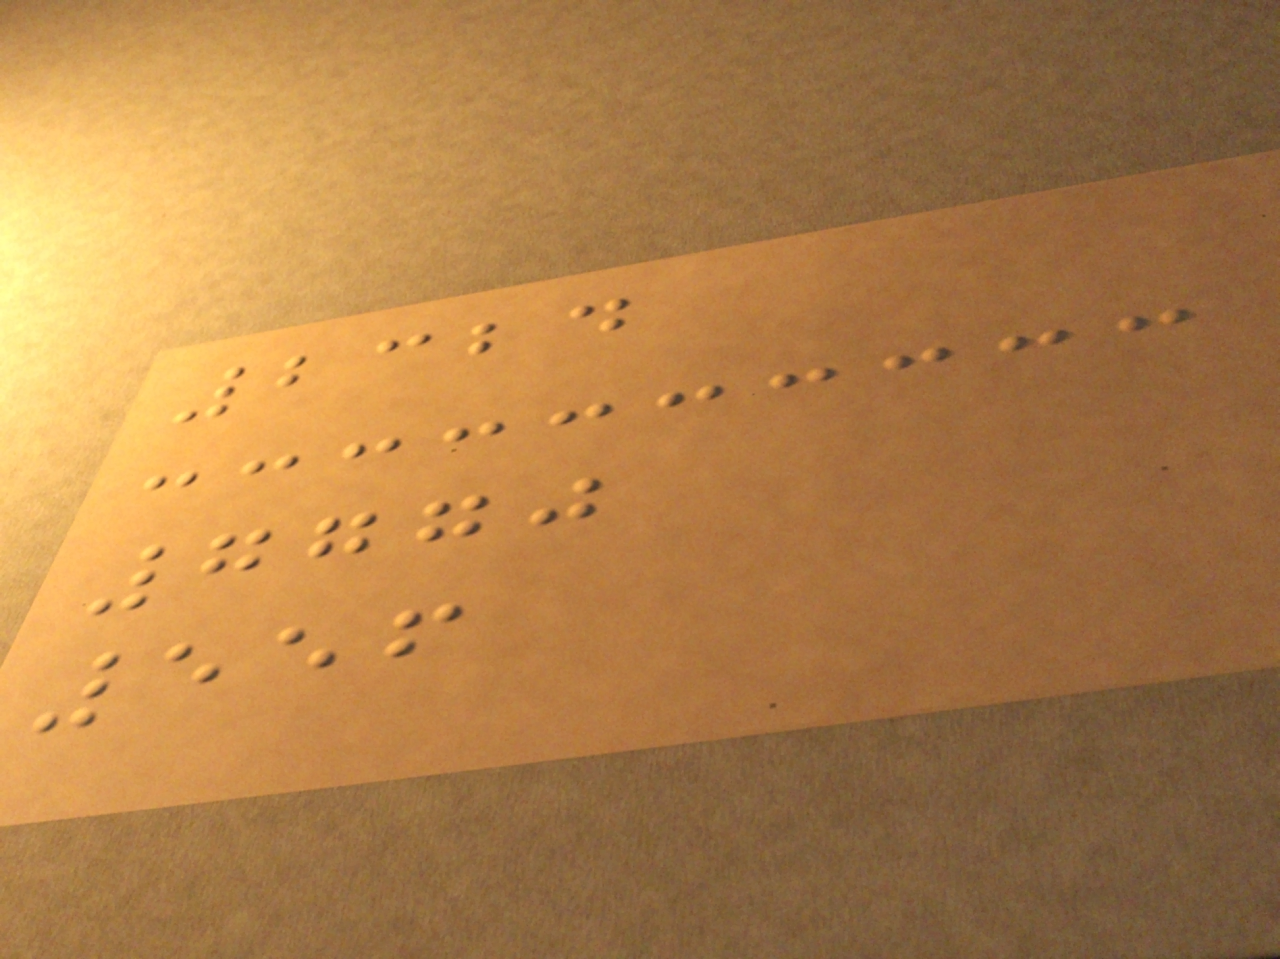2324
7770
556
